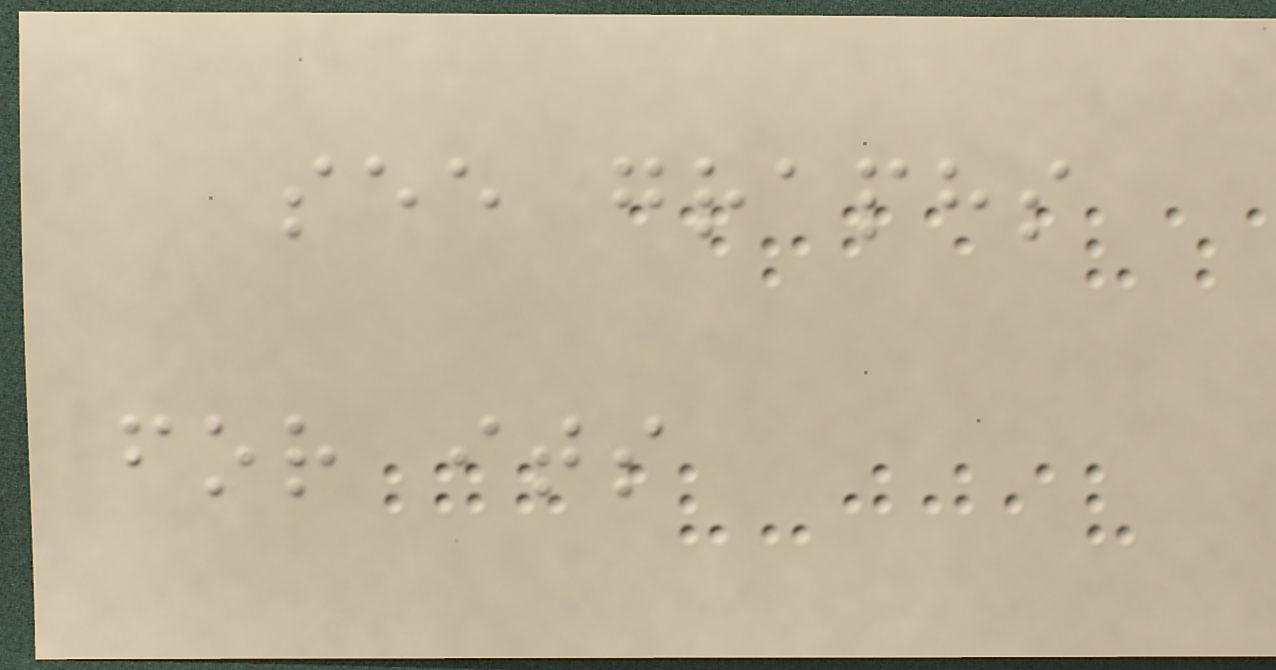see graphs
for its
